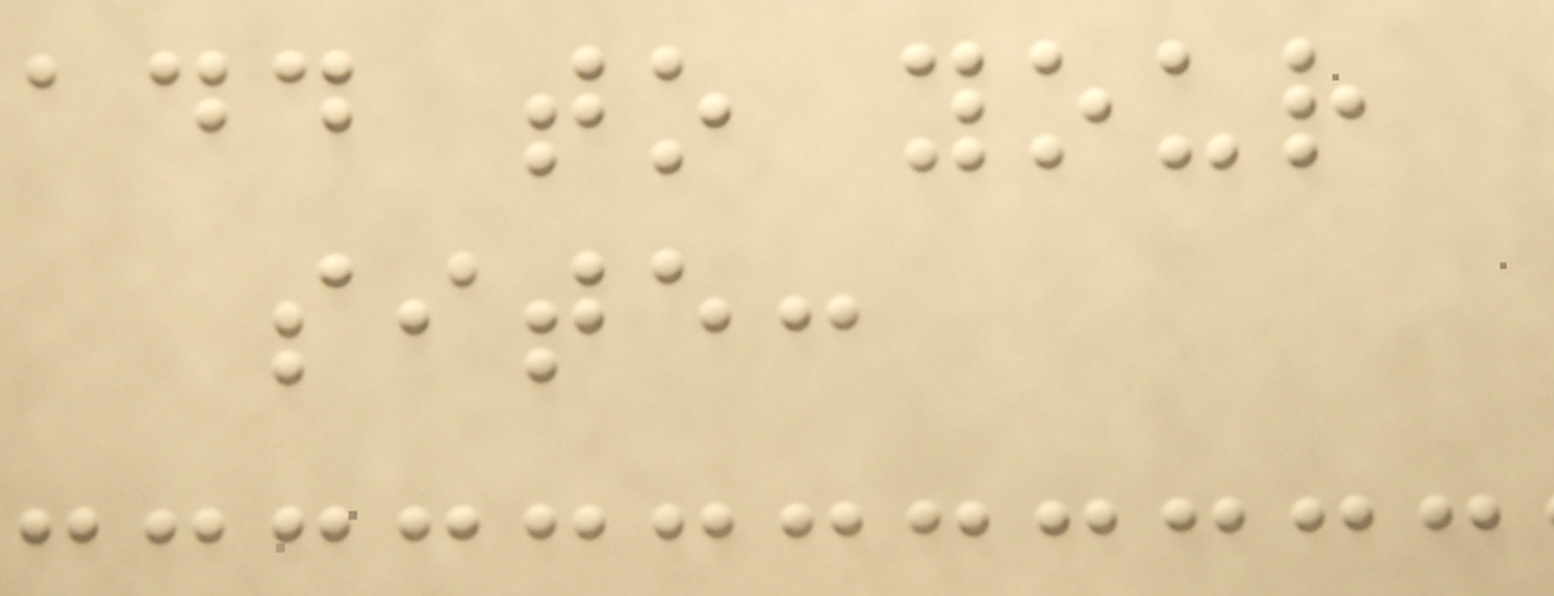add to your
site:
